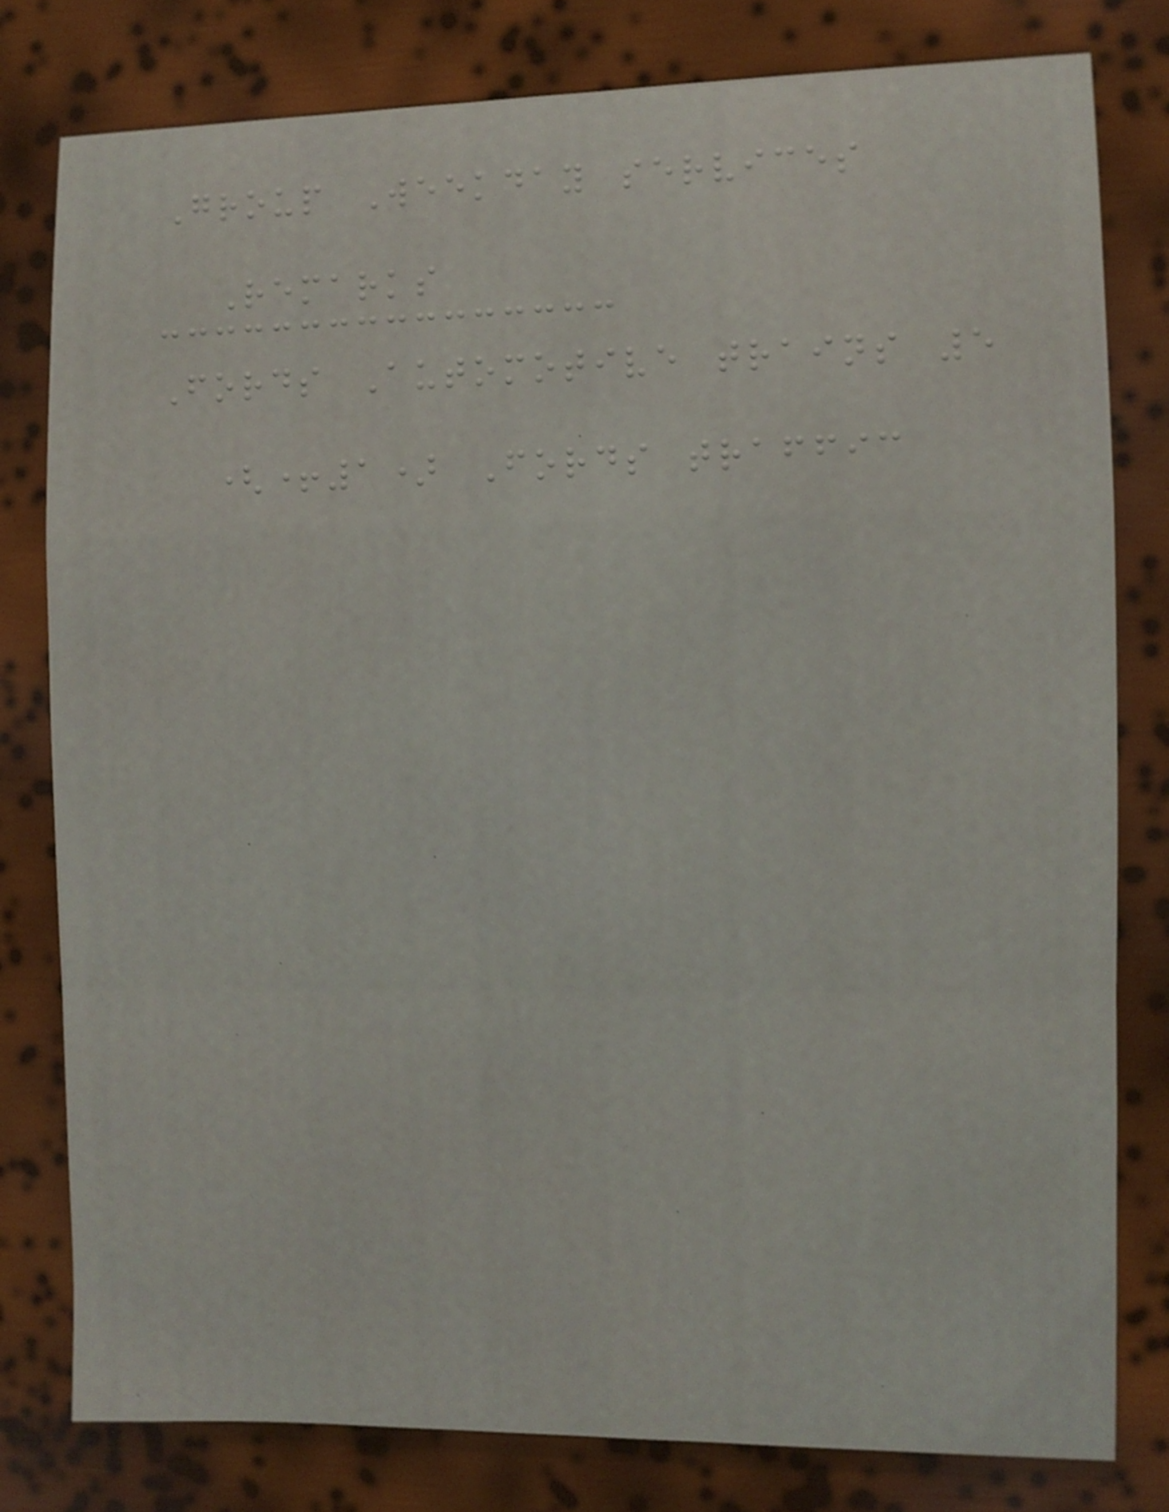Group Weekday services
Remarks
Fords Automotive trains 5
(+1) Fords traffic
